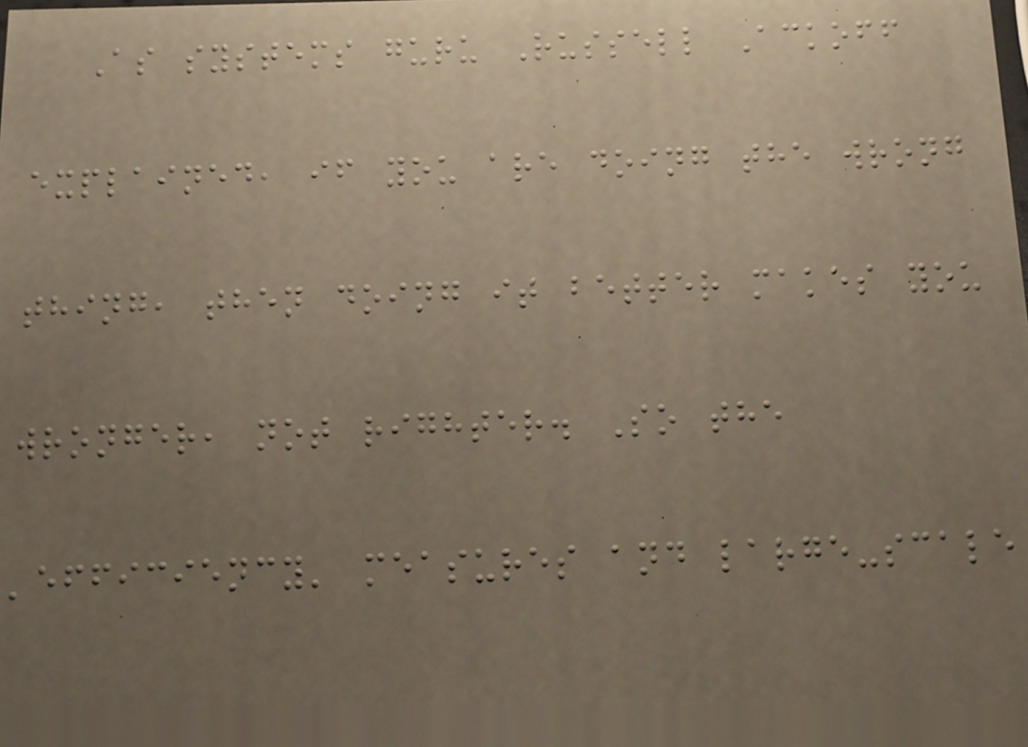As systems guru Russell Ackoff
explained, if you are doing the wrong
thing, then doing it better makes you
wronger, not righter. So the
'efficiency' measures and large-scale
